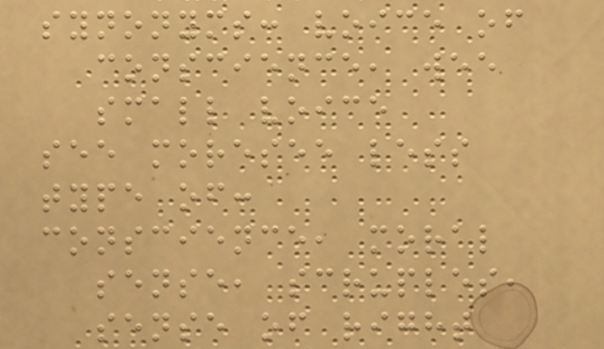synonyms: voice of
conscience, wee
small voice
see moresee less
type of:
conscience, moral
sense, scruples,
sense of right
